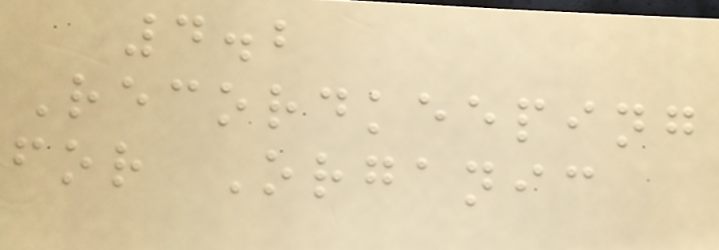4.2
Recordkeeping
for Organic
